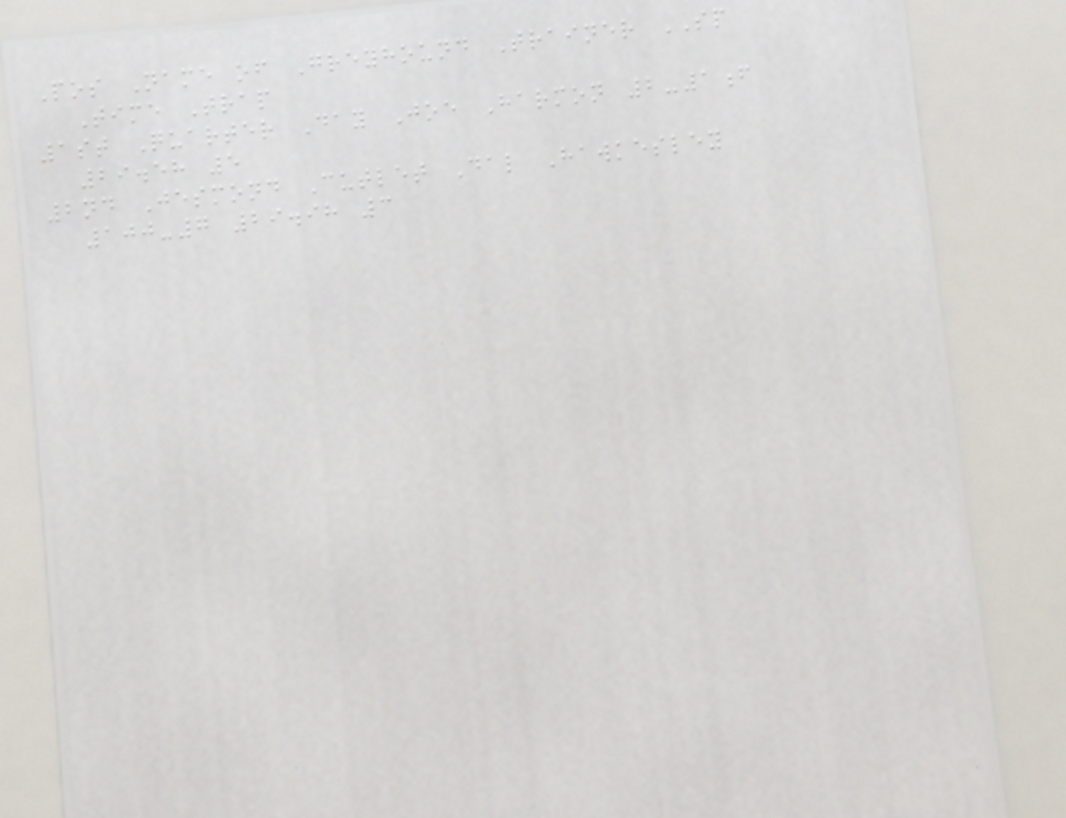Pos Name of Greyhound Trainer SP
Time Trap
1st Quarter Day Joe Harmon 2-1f
29.58 5
2nd Jesmond Cutlet Dal Hawkesley
100-7 29.98 3
